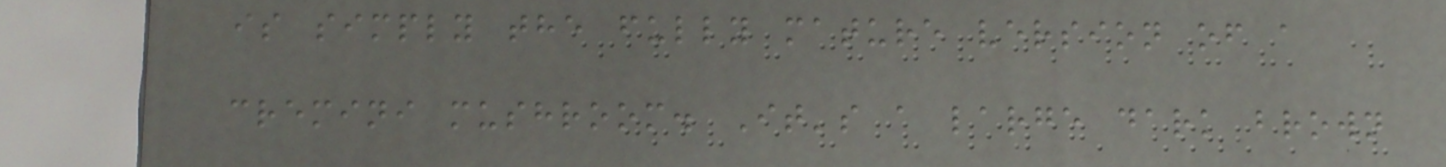is simply the fully mature version of a
cremini mushroom. It's a large dark brown
